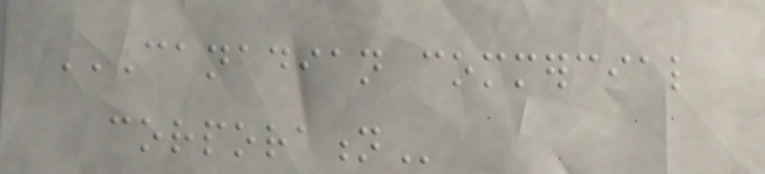CANADIAN COMMERCIAL
CORPORATION
